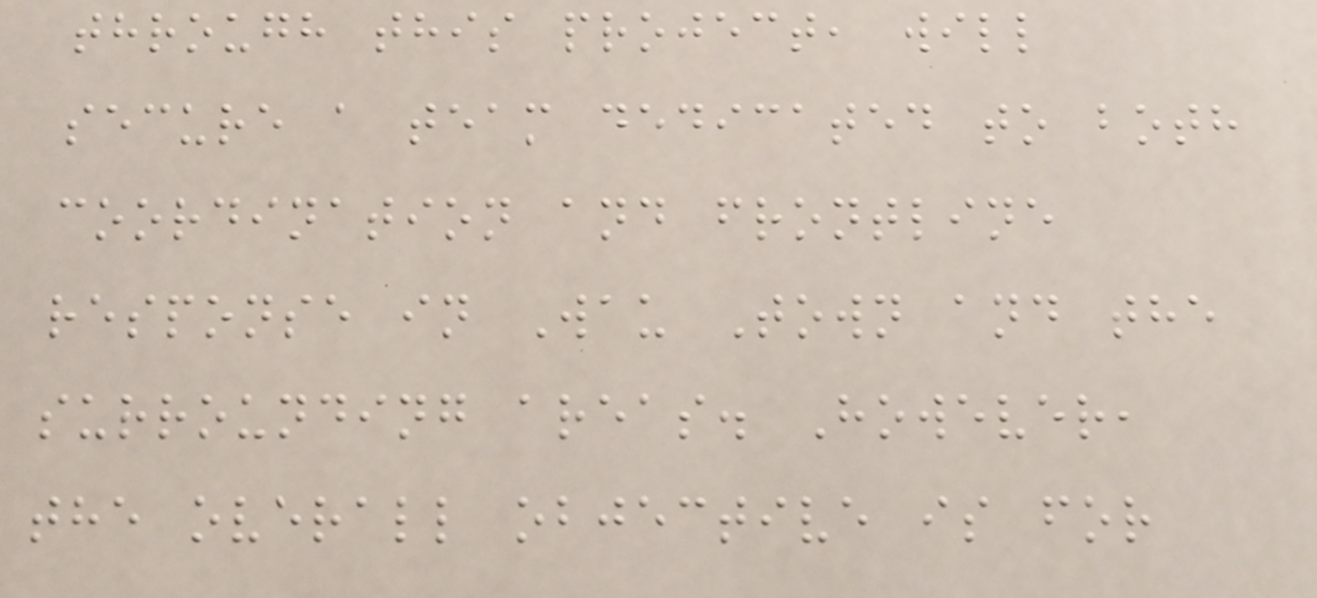through this project, will
secure a team dedicated to both
coordination and frontline
response in Wau Town and the
surrounding areas. However,
the overall objective is for
